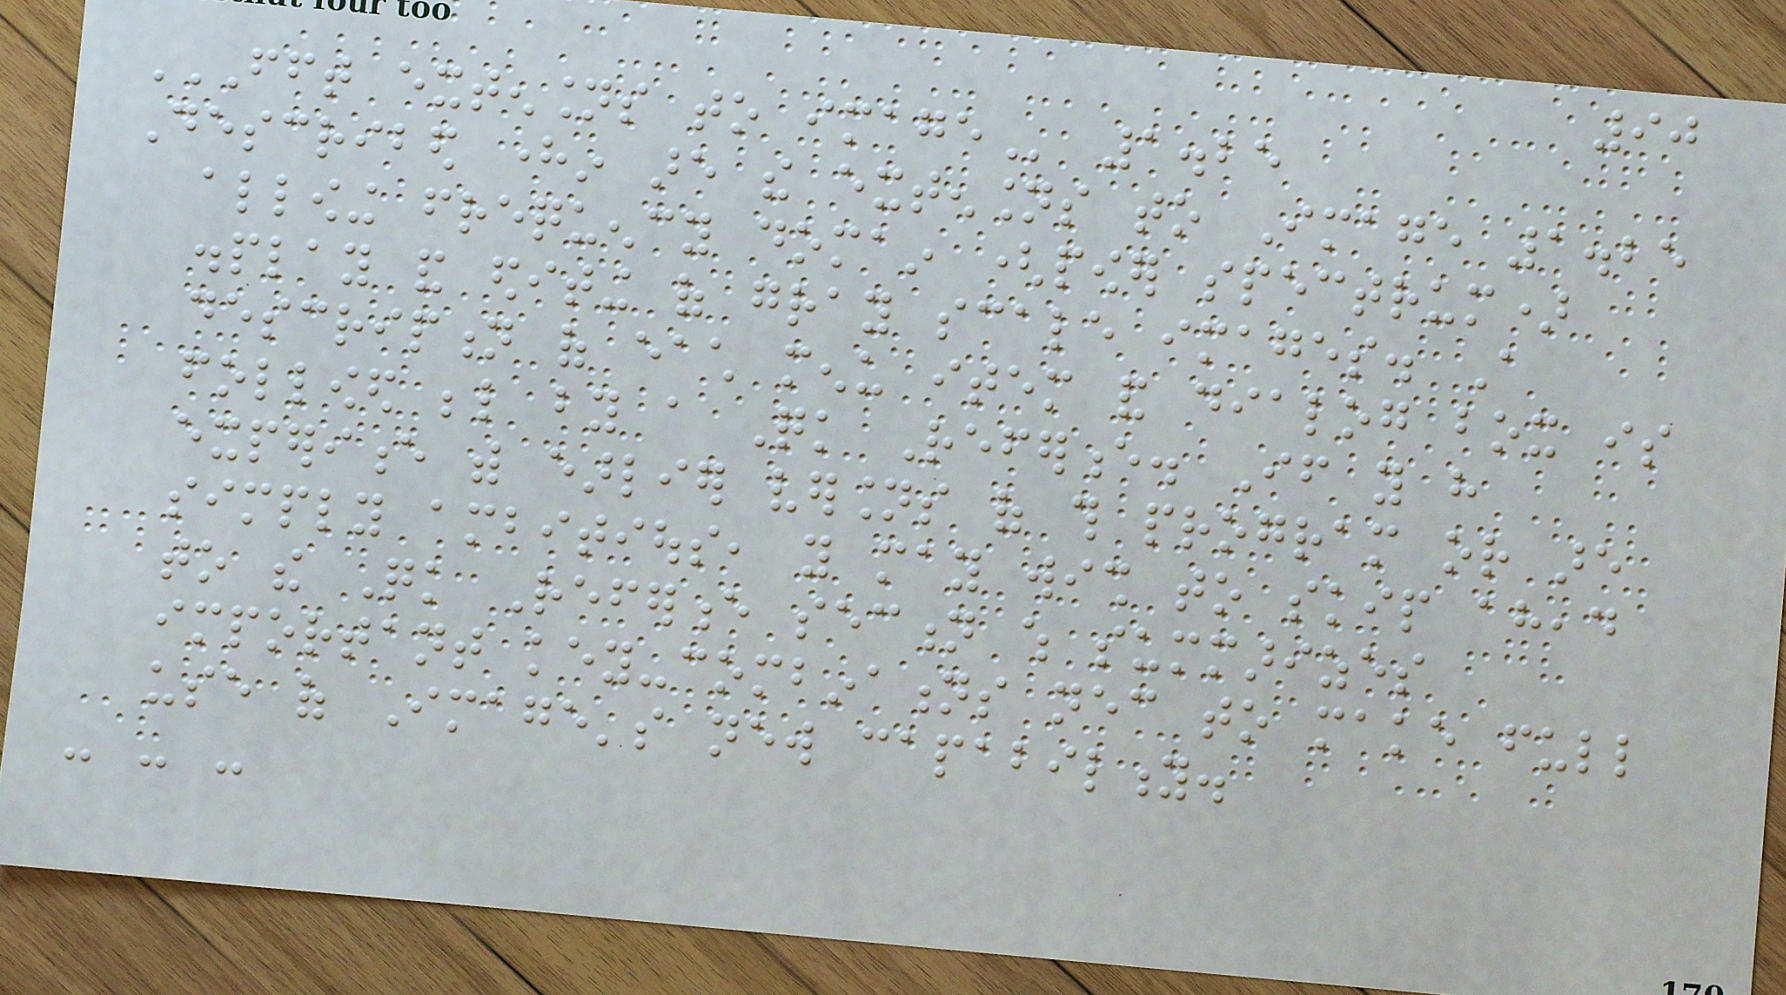90
FFT EXTENSIONS TO IMAGE 1.25
Described herein are the extensions to Image 1.25
allowing frequency domain (power spectrum)
display and editing of gray scale images. A
description of each menu item and dialog box is
followed below by a Quick Reference. If you have
experience with earlier versions of this program or are
simply ambitious, you may wish to skip ahead
to the Quick Reference section which summarizes
important key-combinations necessary to make full
use of Image's new capability.
- - -
